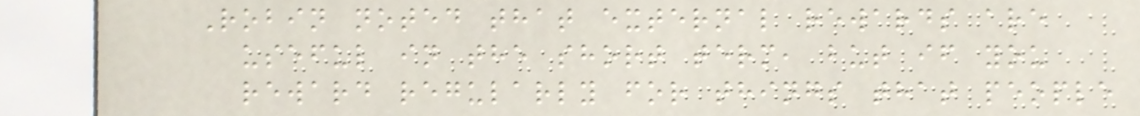Robin noted that external rewards are
useful in the short term, but if you
reward regularly for things that people
